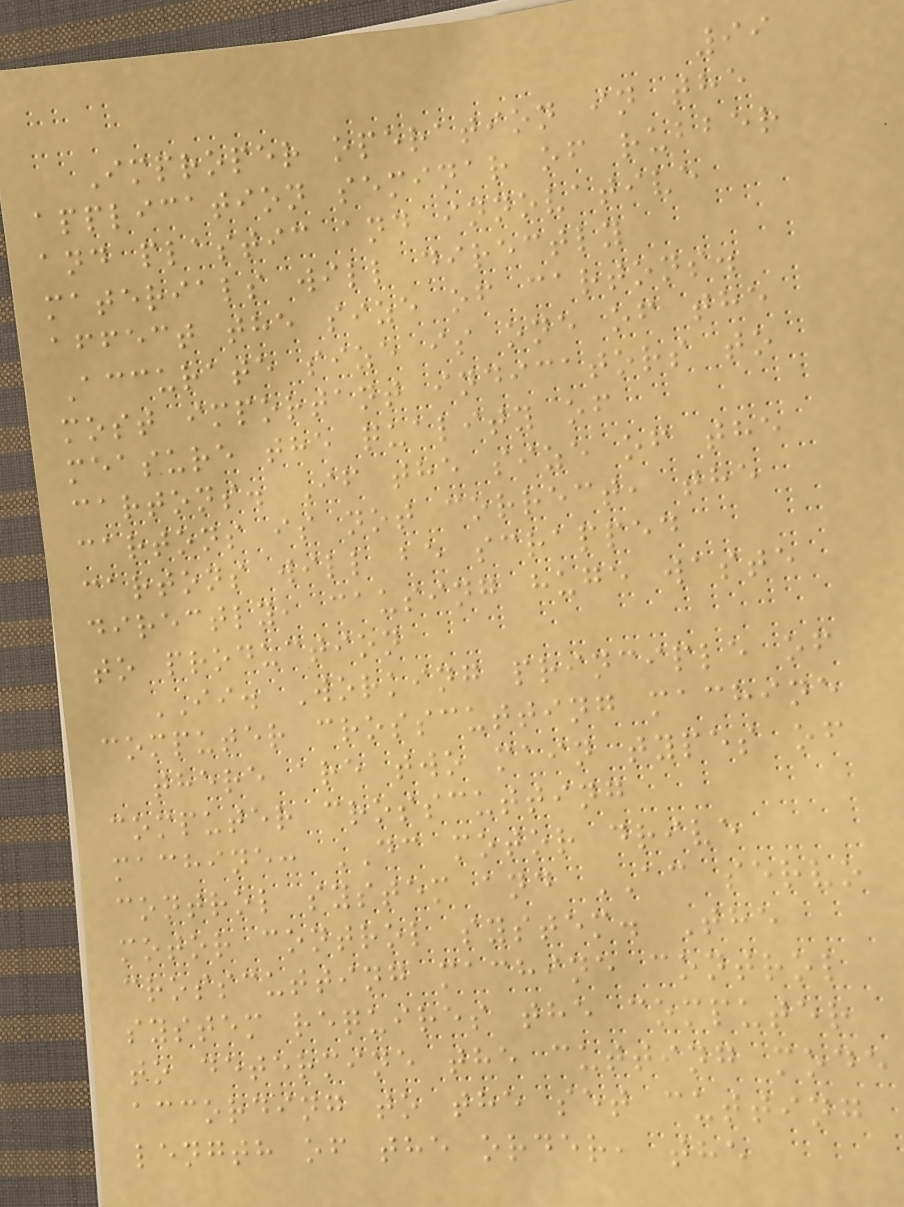99
Improper operation in the
application seminar of rubber
and plastic and innovative
materials will directly
affect the size of cartons.
Accurate size is one of the
most important indicators to
measure the quality of
cartons. If the size of the
cartons is not correct, the
cartons will be scrapped
directly, causing huge waste
to production
II. Working principle of
computer crosscutting machine
there are two main types of
computer crosscutting
machine: DC motor drive
control system and AC servo
motor control system. The
crosscutting machine control
system requires the computer
to determine the cutting mode
according to the set cutting
length of the order, the
